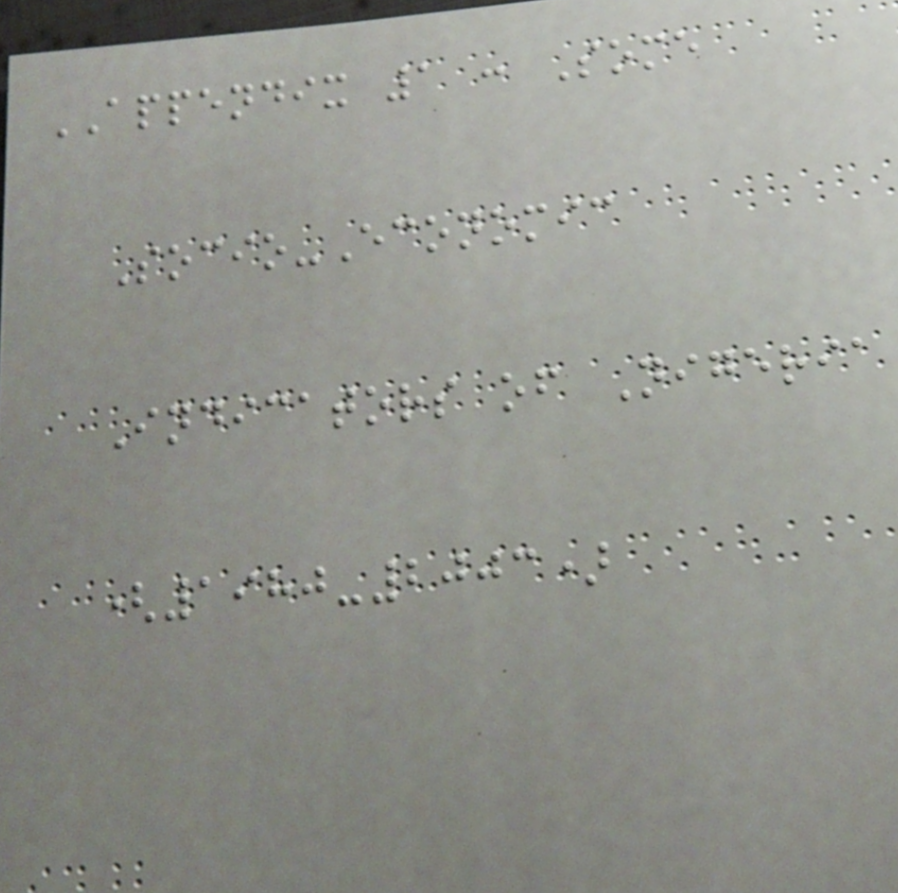APPENDIX 1 : Some
Socio-Economic
Indicators of Nigeria
(1980-2003)
